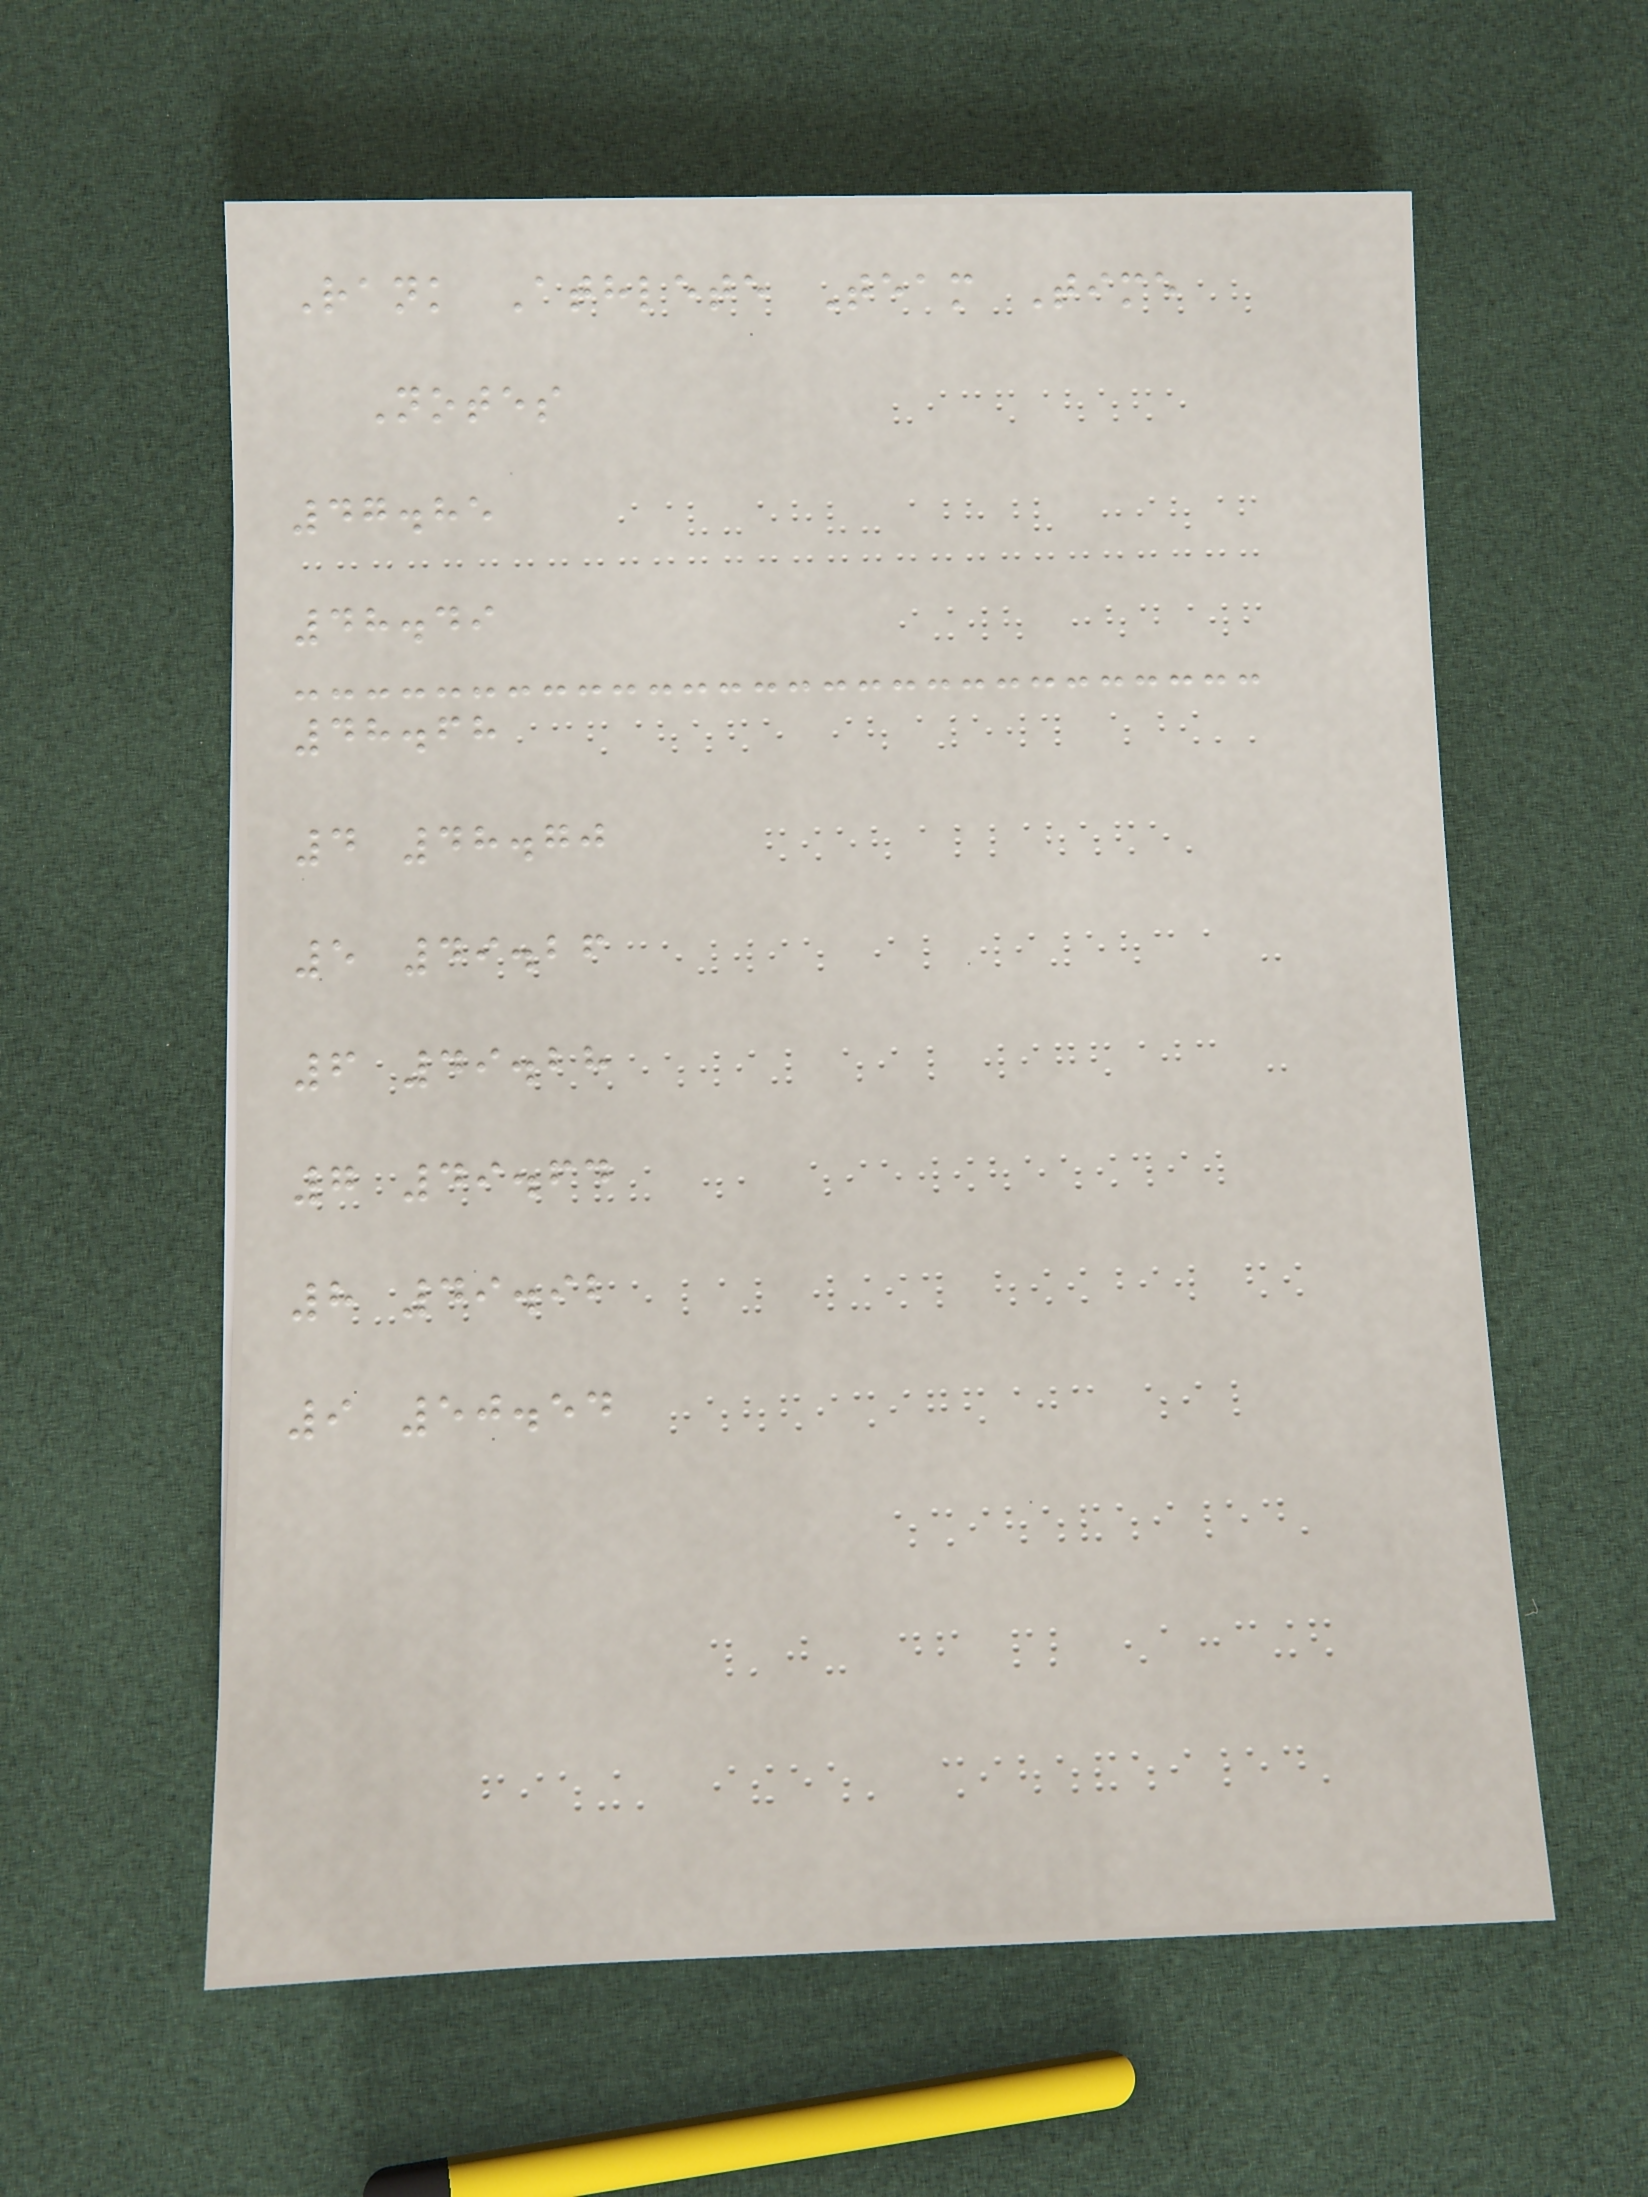Rank Athlete Team Time
Notes
47.85
48.49
48.68
4 48.70
5 49.26
6 49.28
7 49.64
8 49.92
9 50.54
